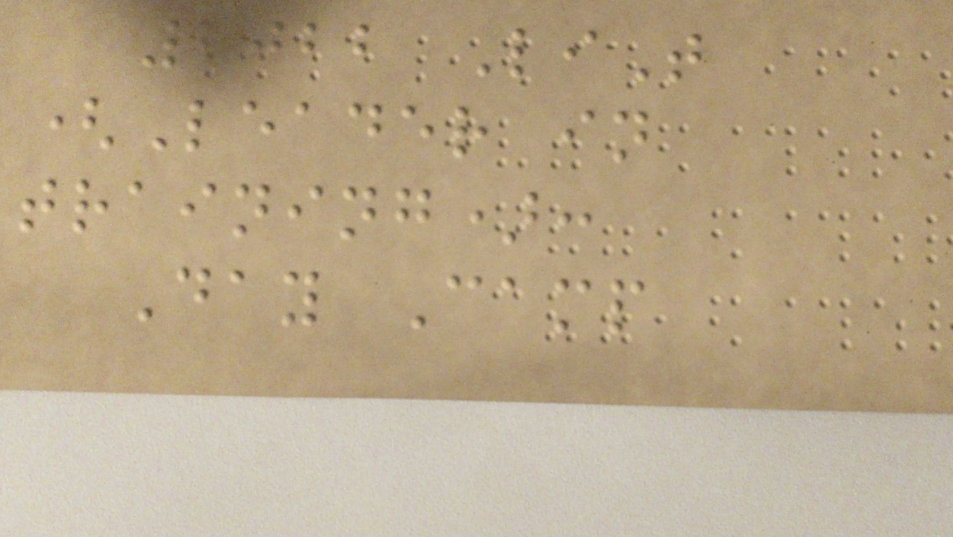2022 LiT
(Leader in
training):
Day Camp
